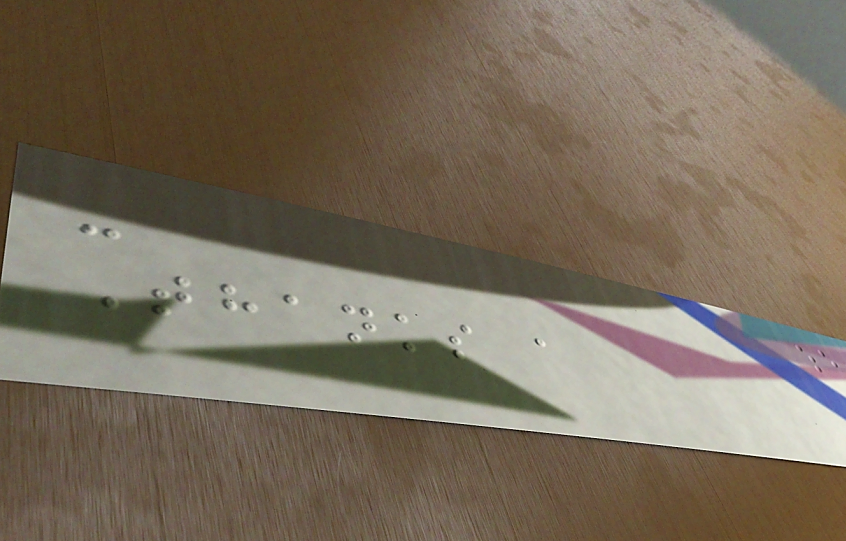-
Thanks a
